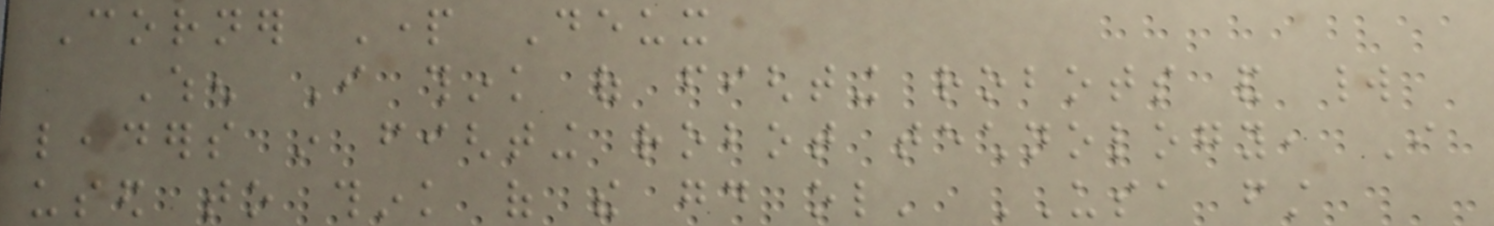Corner Part Deux
When I think of fighting robots and world
leaders in fighting robot technology, I
used to think of the good ol' USA first
